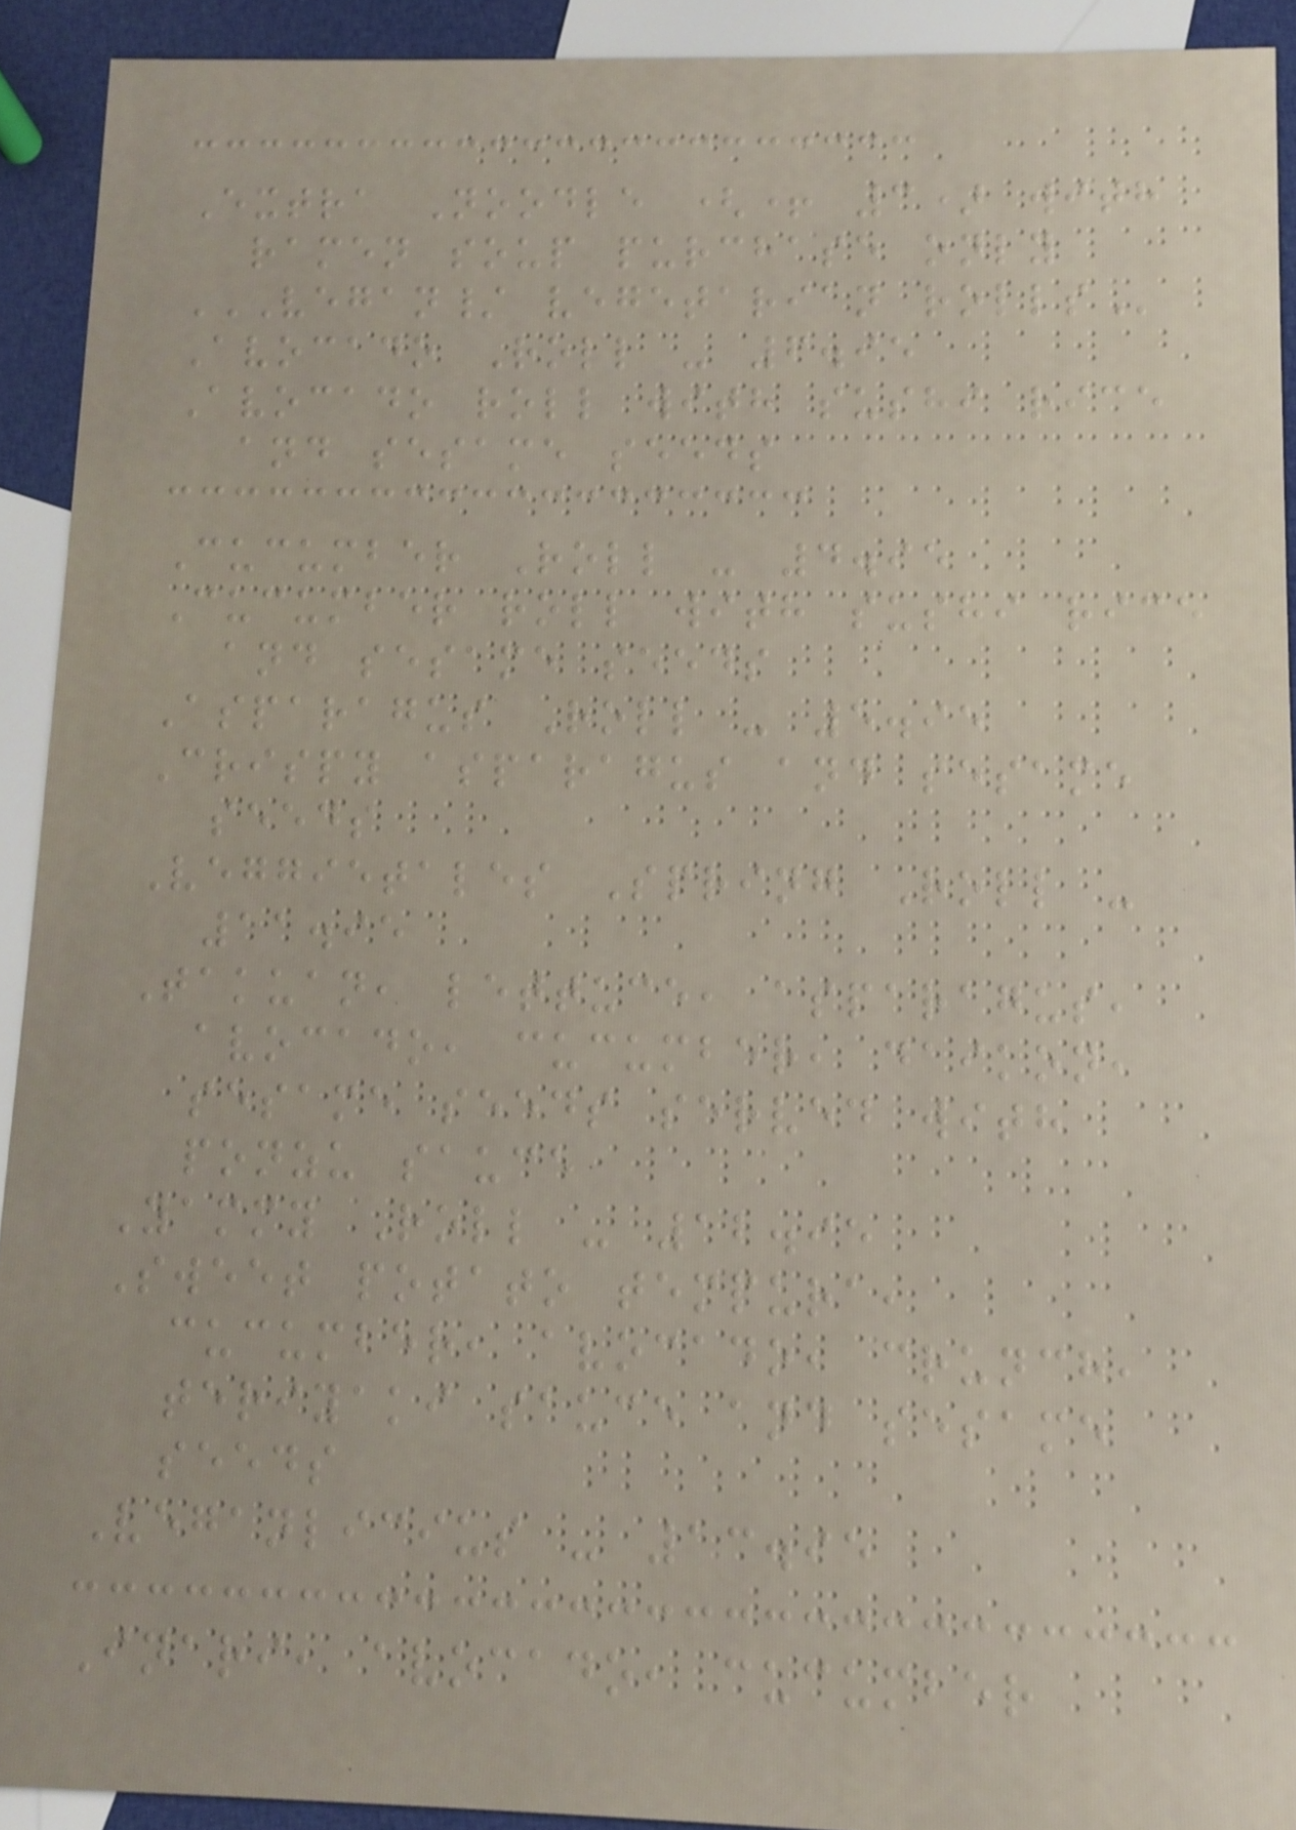Extra Noodle (+ 3) with
ramen soup purchase only
VEGAN/ VEGETARIAN ROLLS
Avocado Roll - 6.95
Avocado roll with sushi rice
and sesame seeds
Cucumber Roll - 4.95
Cucumber roll with sushi rice
and sesame seeds
Asparagus Roll - 5.95
Crispy asparagus and sesame
seeds
Veggietales Spring Roll -
11.95
Takuan, lettuce, asparagus,
avocado, cucumber, daikon,
sesame seeds served with
ponzu sauce
Yammy Roll - 12.95
Sweet potato tempura,
cucumber, avocado, crunch,
teriyaki sauce and sesame
seeds
Veganlicius - 13.95
Inari, avocado, cucumber
